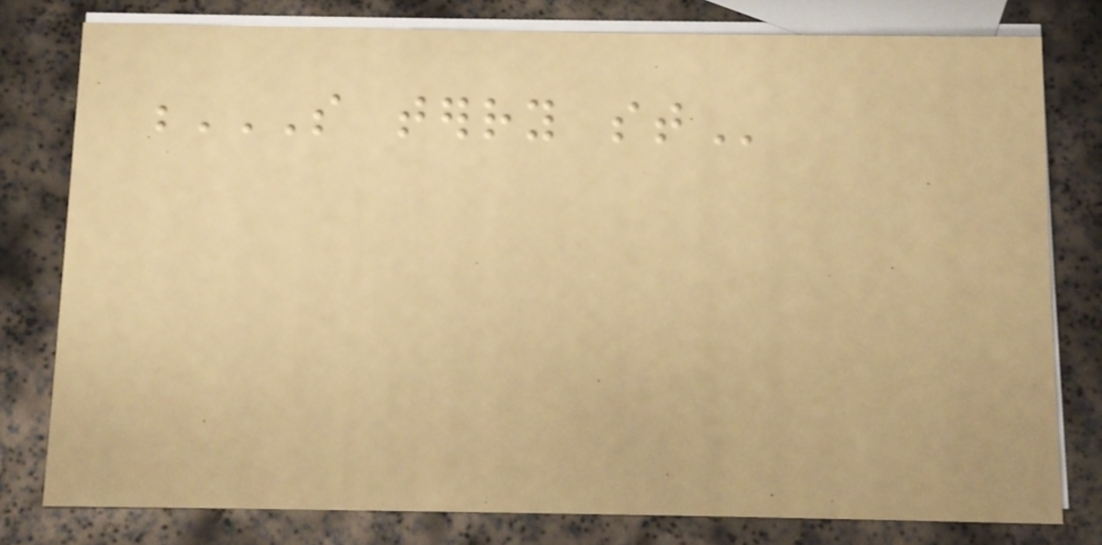S TERRY ST
